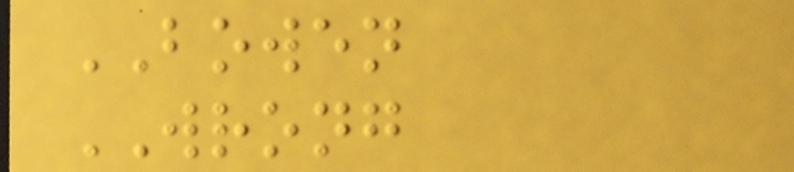BOWEN
WRONG
